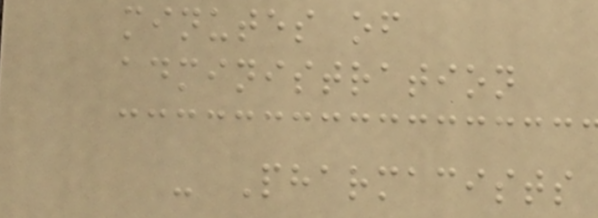minutes of
administration
- Pharmacists
